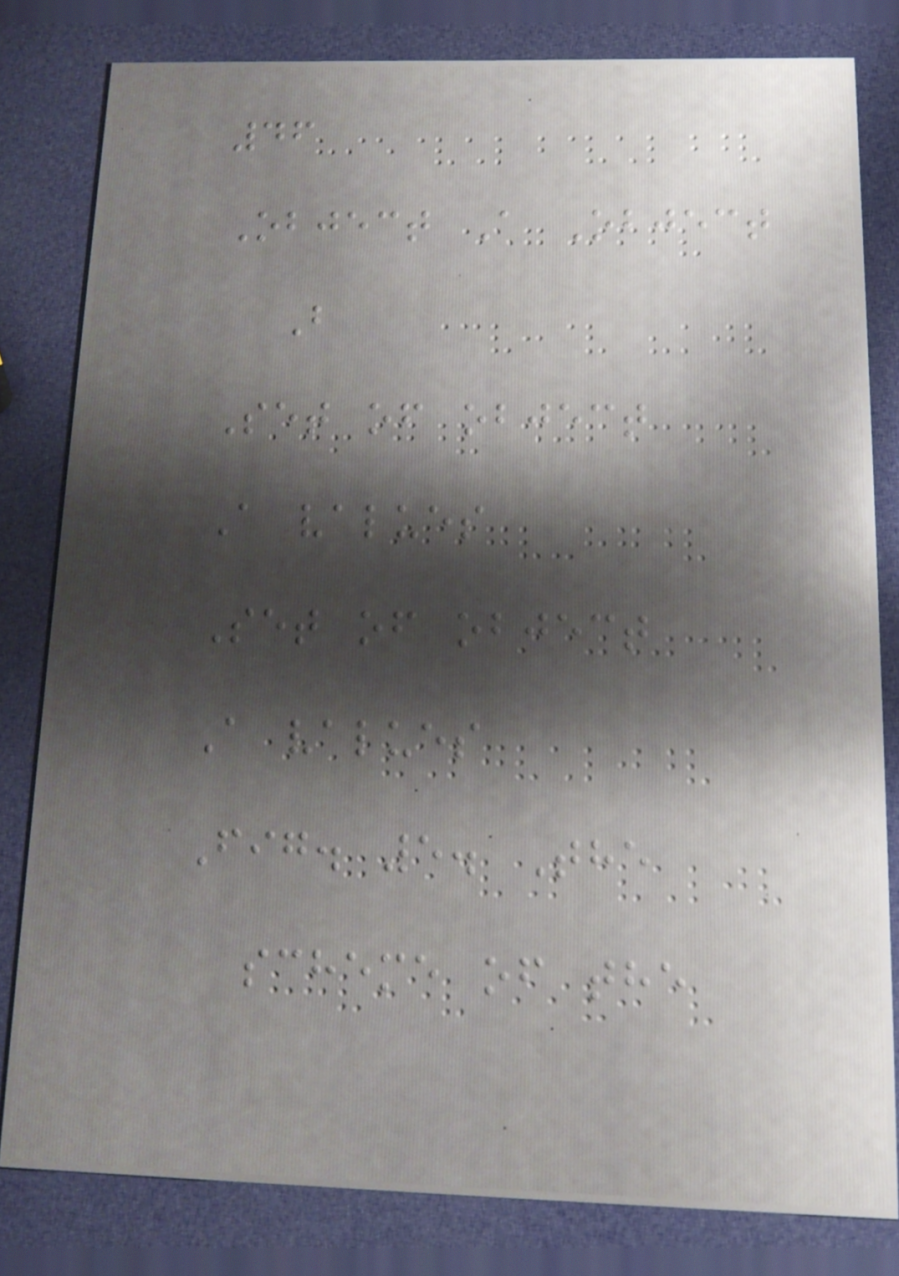46
Object A Object
B
Set of object
A values
Set of object
A values
Fig. 5. The
scheme of the
